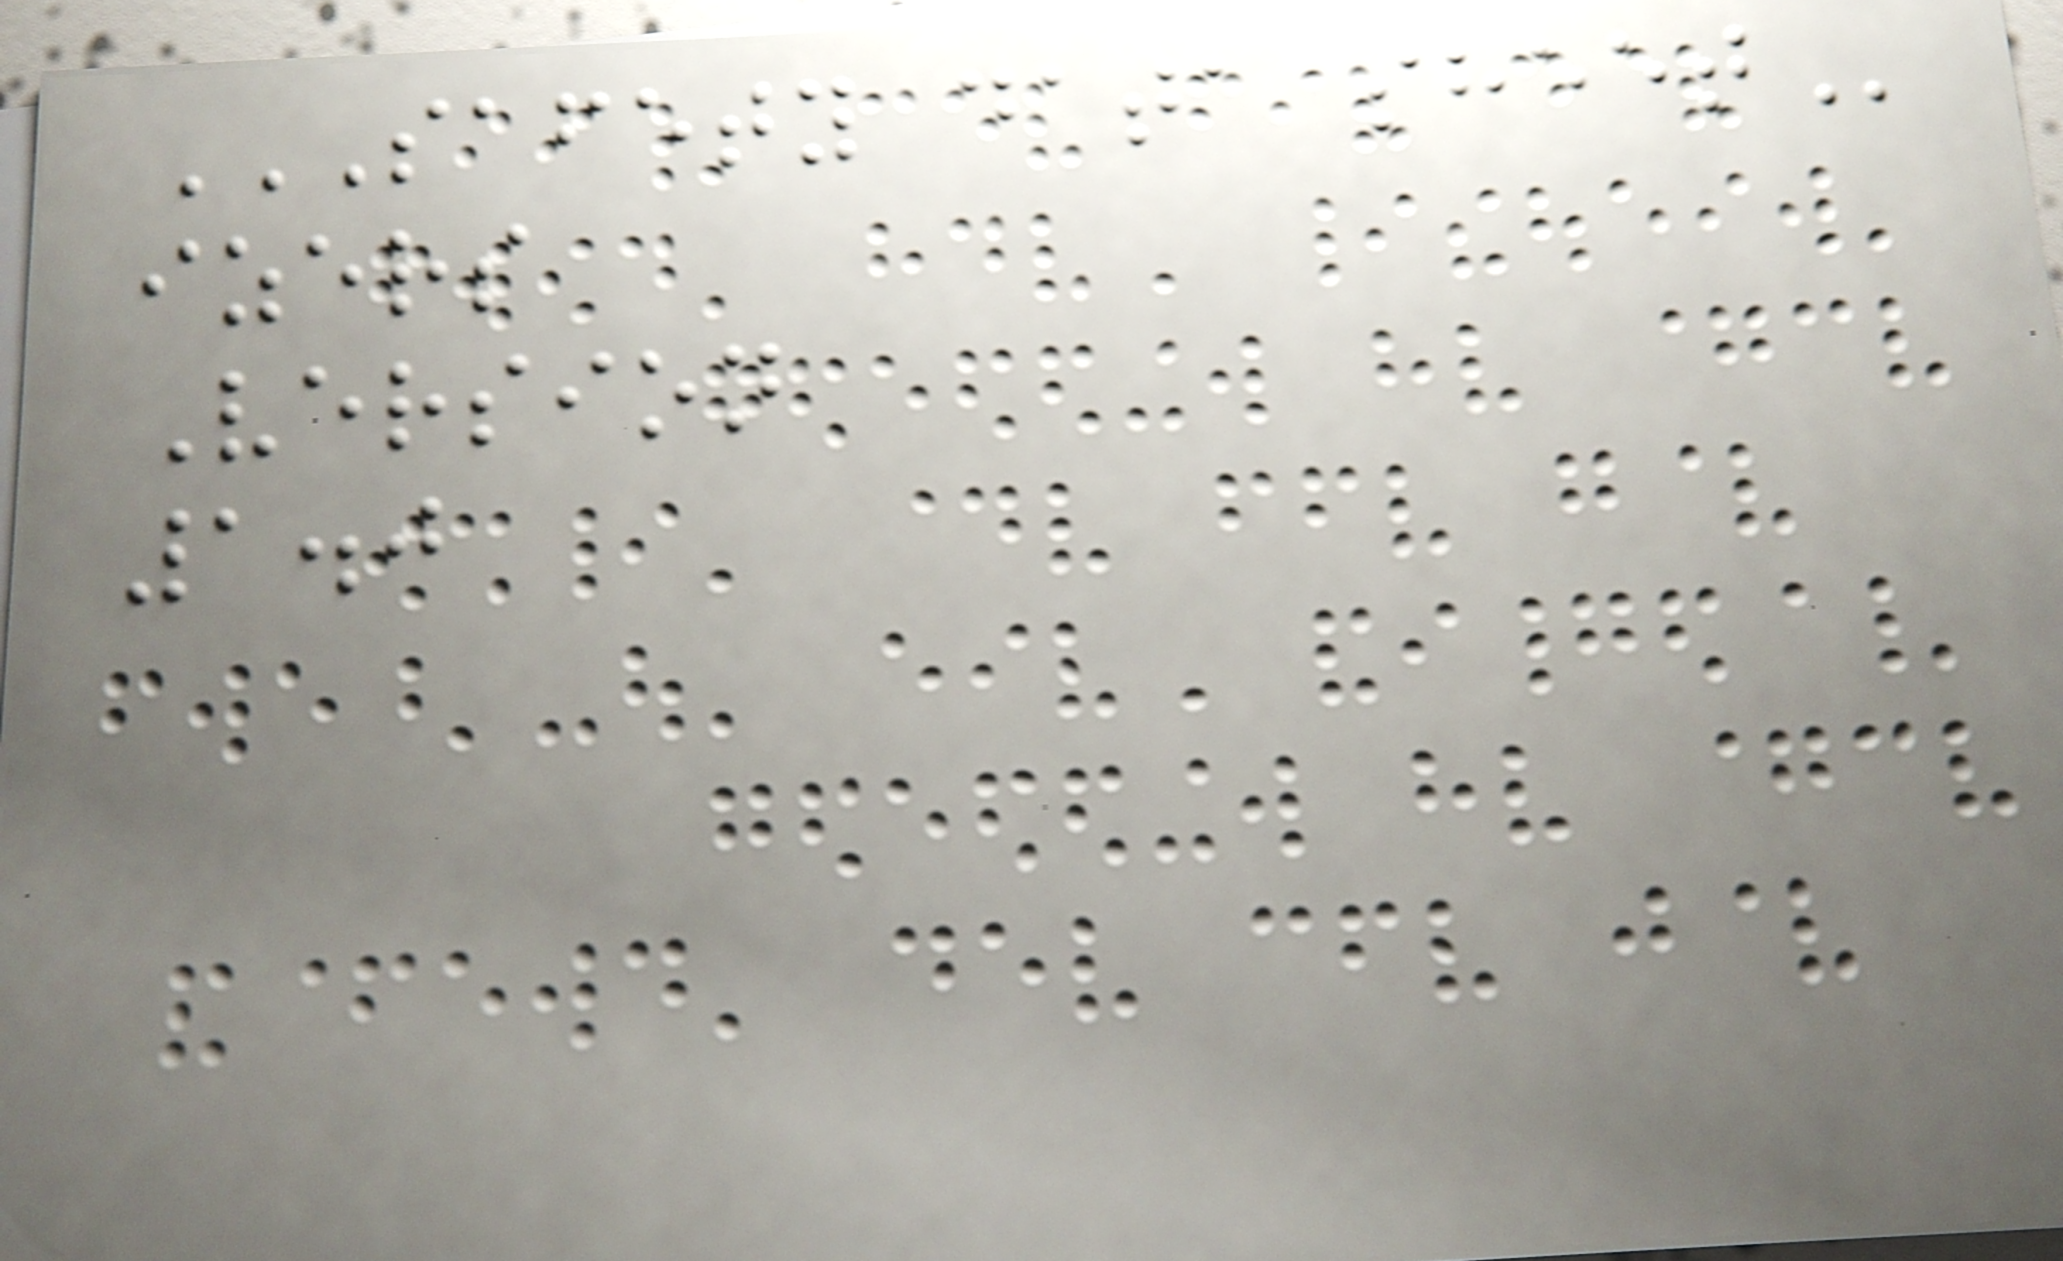SAFETY DATA SHEET
izers
Version
1.0
